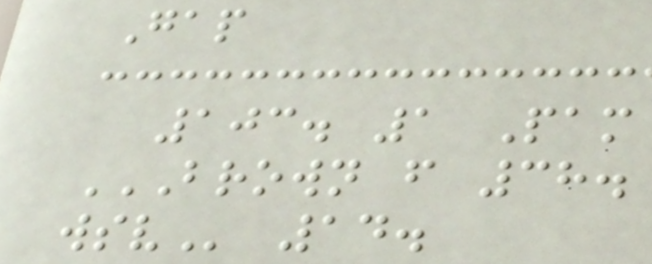Gap
103. 1 Pam
BROWN F 38.
WSV 14.
